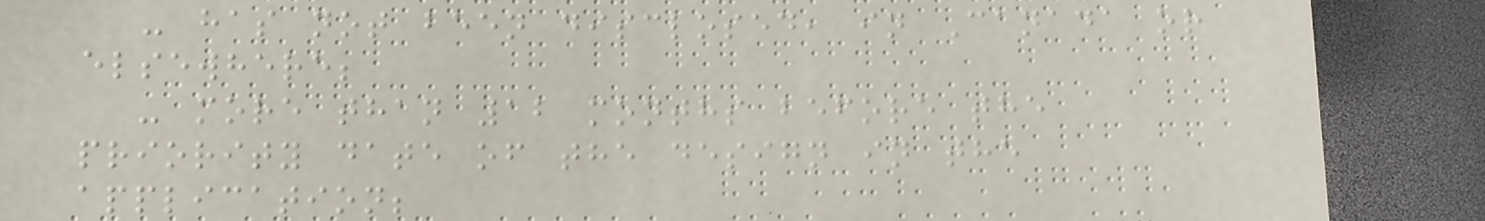- has not been disclosed, in Canada or
elsewhere;
- more than 12 months before the
priority date of the design in the
application;
